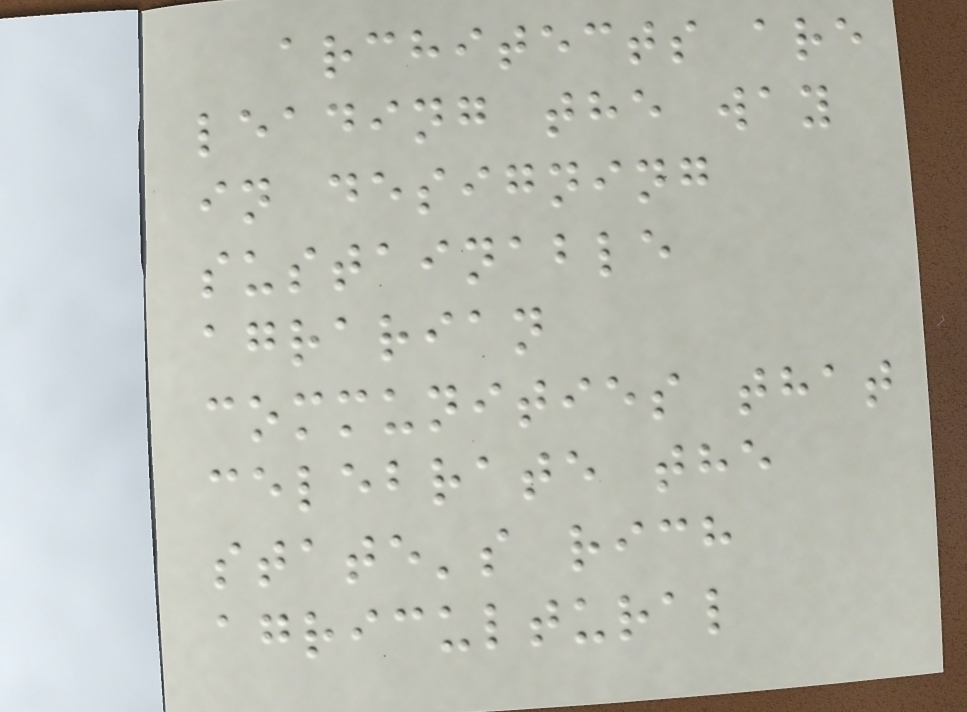architects are
leading the way
in designing
sustainable
agrarian
communities that
celebrate the
state's rich
agricultural
